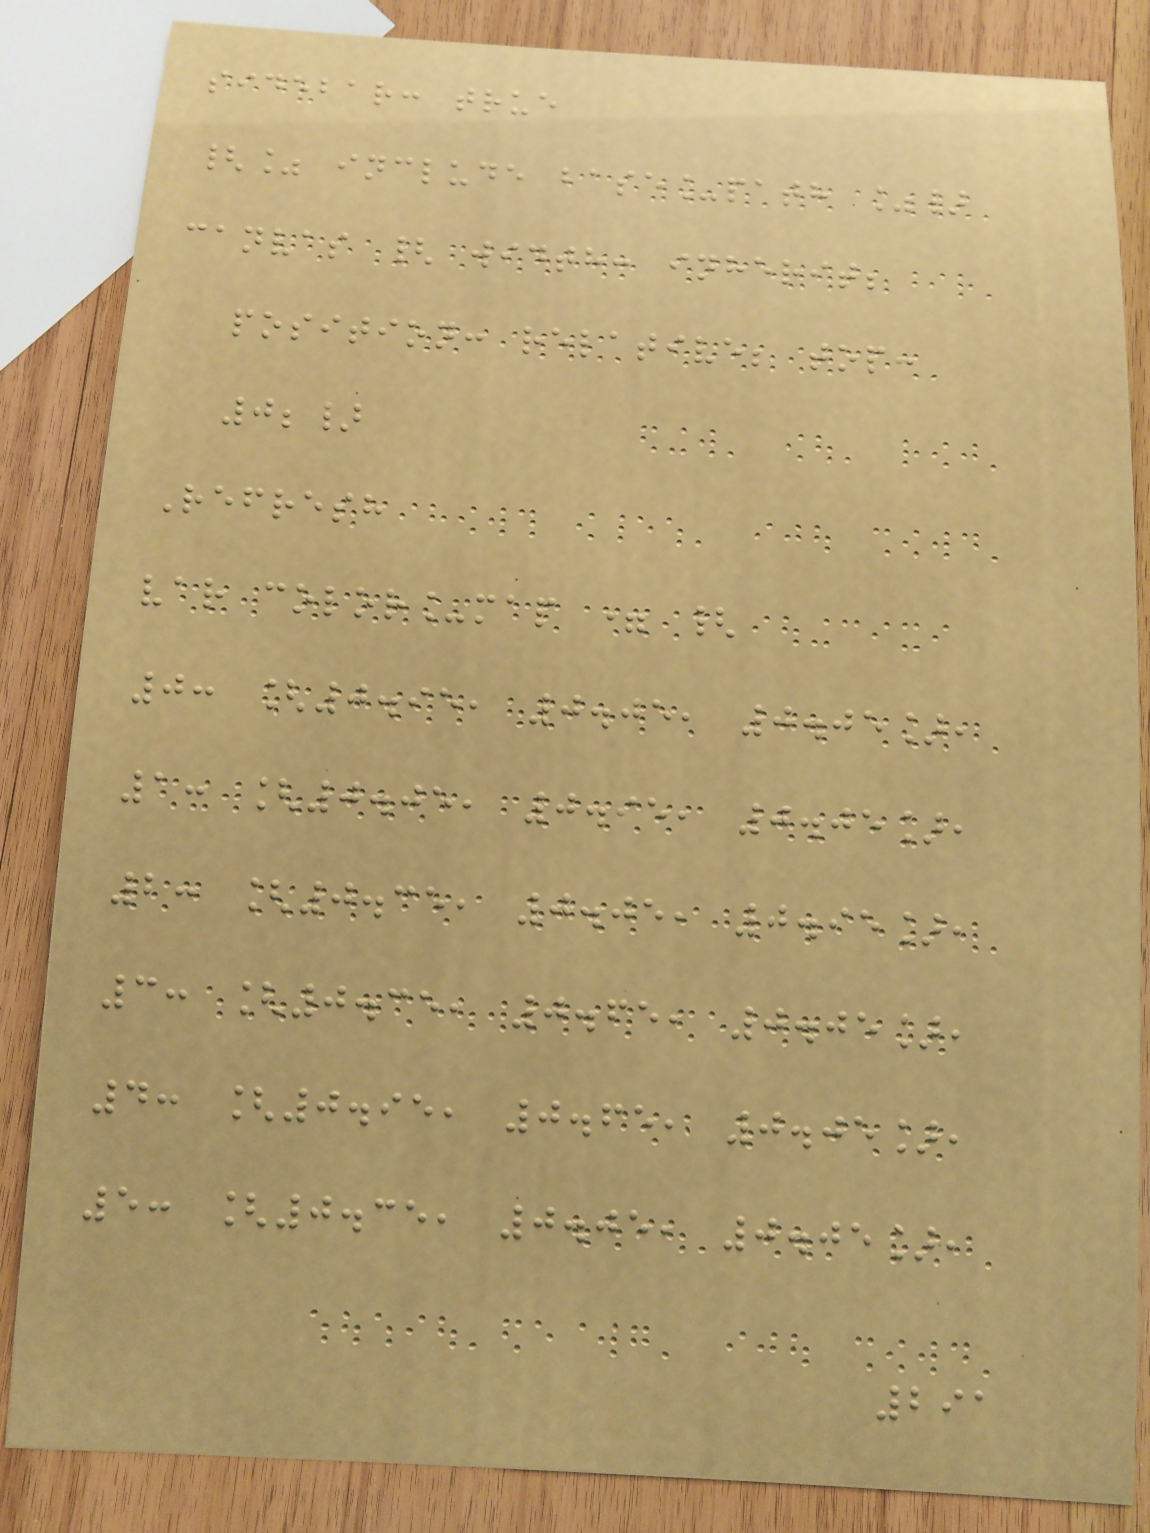sidebar: true
{% include base_path %}
canvas { width: inherit;
position: relative; top:
0;}
Refresh
var color_map = {
0: [0.95, 0.05, 0.05],
1: [0.05, 0.95, 0.05],
2: [0.35, 0.05, 0.95],
3: [0.35, 0.65, 0.05],
4: [0.95, 0.65, 0.05],
5: [0.35, 0.05, 0.05],
291
